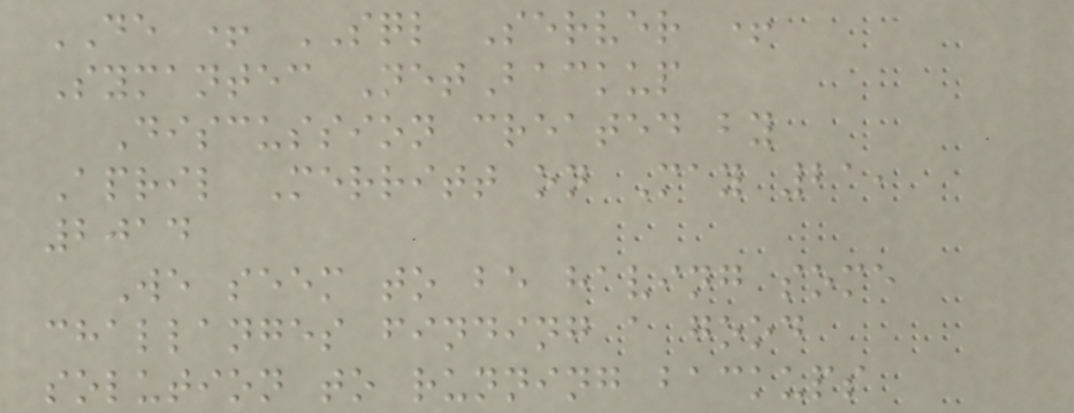DE + SQL Server +
Symantec NetBackup
Discussion created by
April Merritt on May 21,
2014
We seem to be having some
challanges finding a good
solution to running backups
